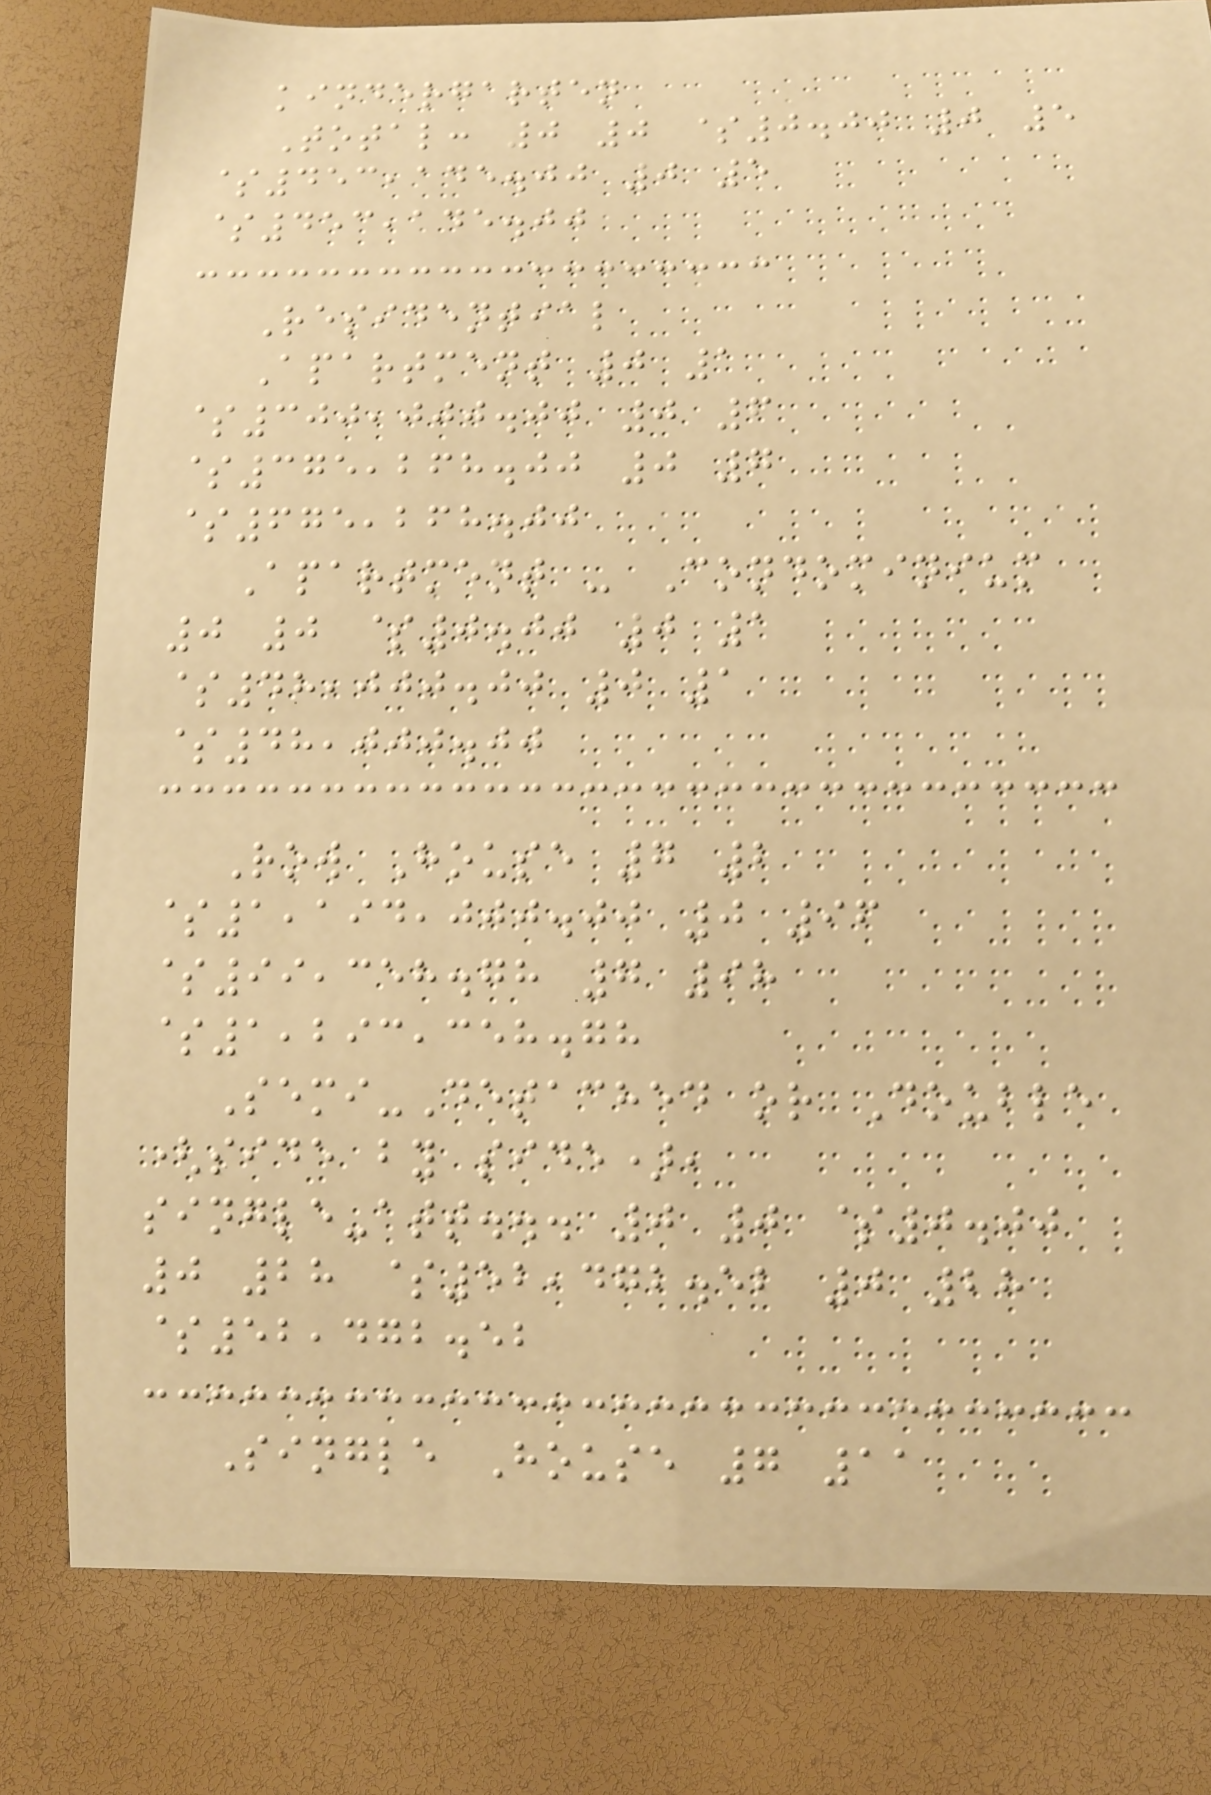kindergarten
Total: 0 0 $0.00 0 5
$453,145.00 0 5
$453,145.00
Residential
Apartment 0 1
$300,000.00 0 6
$375,268.00 0 7
$675,268.00
Apartment - Condominium
0 0 $0.00 0 1
$48,000.00 0 1
$48,000.00
Row House 7 2
$1,194,000.00 0 96
$99,358.78 7 98
$1,293,358.78
Semi-Detached or Double
(side by side),
single-att... 0 0 $0.00
0 28 $52,472.52 0 28
$52,472.52
Single House 7 11
